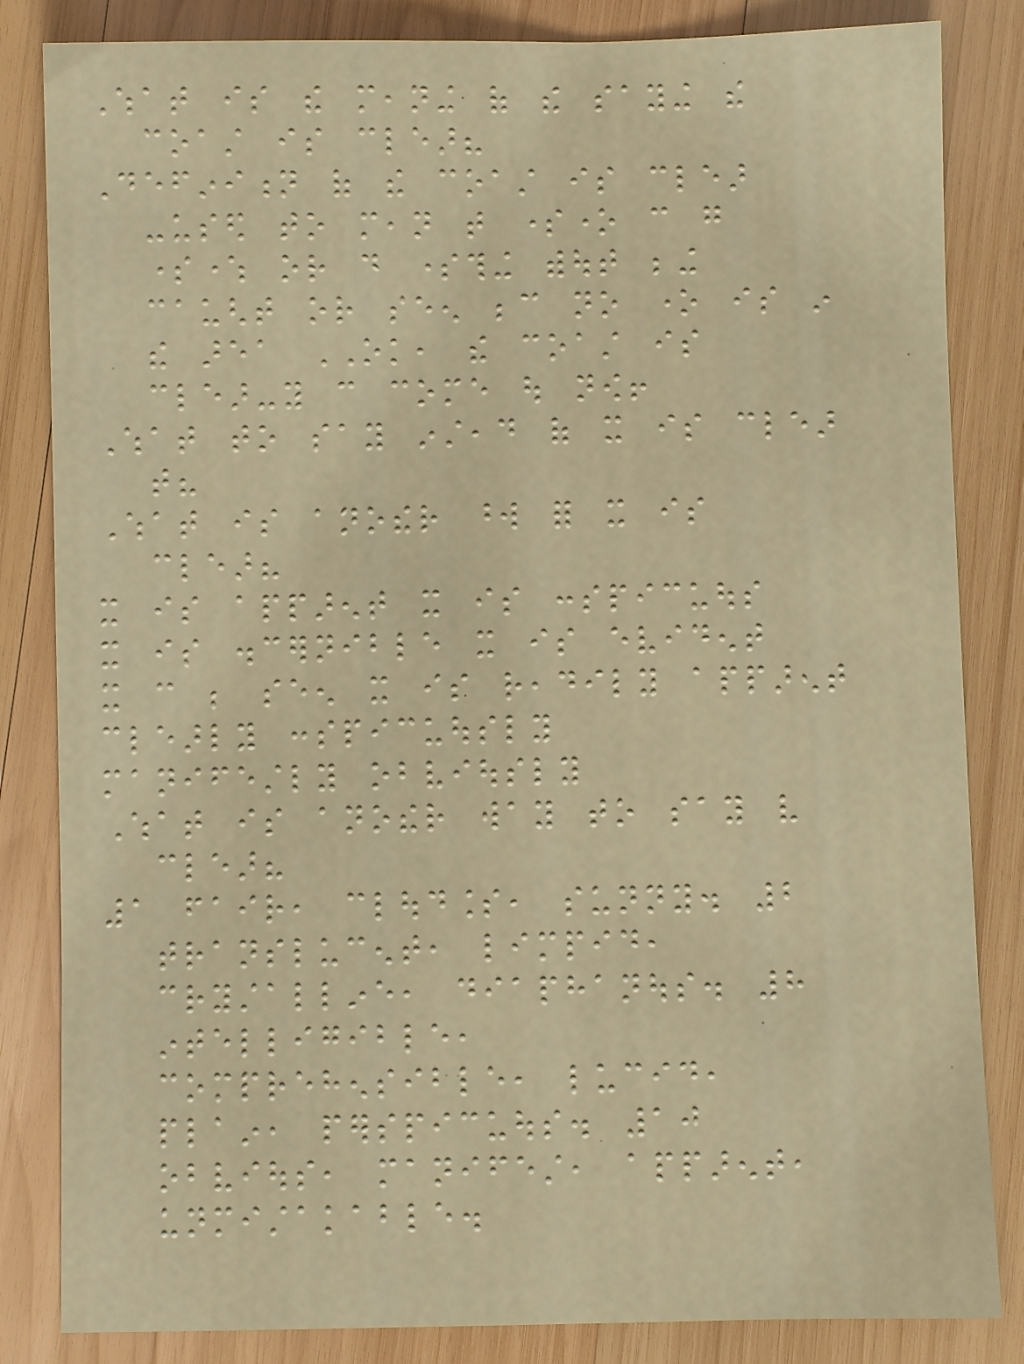What is the meaning of the saying the
coast is clear?
Definition of the coast is clear
-used to mean that someone can go
somewhere or do something without being
caught or seen because no one is in
the area OK, the coast is
clear-you can come out now!
What to say instead of it is clear
that?
What is another word for it is
clear?
it is apparent it is conspicuous
it is discernible it is evident
it can be seen it is readily apparent
clearly conspicuously
manifestly obviously
What is another way to say very
clear?
1 fair, cloudless, sunny. 2
translucent, limpid,
crystalline, diaphanous. 8
intelligible,
comprehensible, lucid,
plain, perspicuous. 10
obvious, manifest, apparent,
unmistakable.
